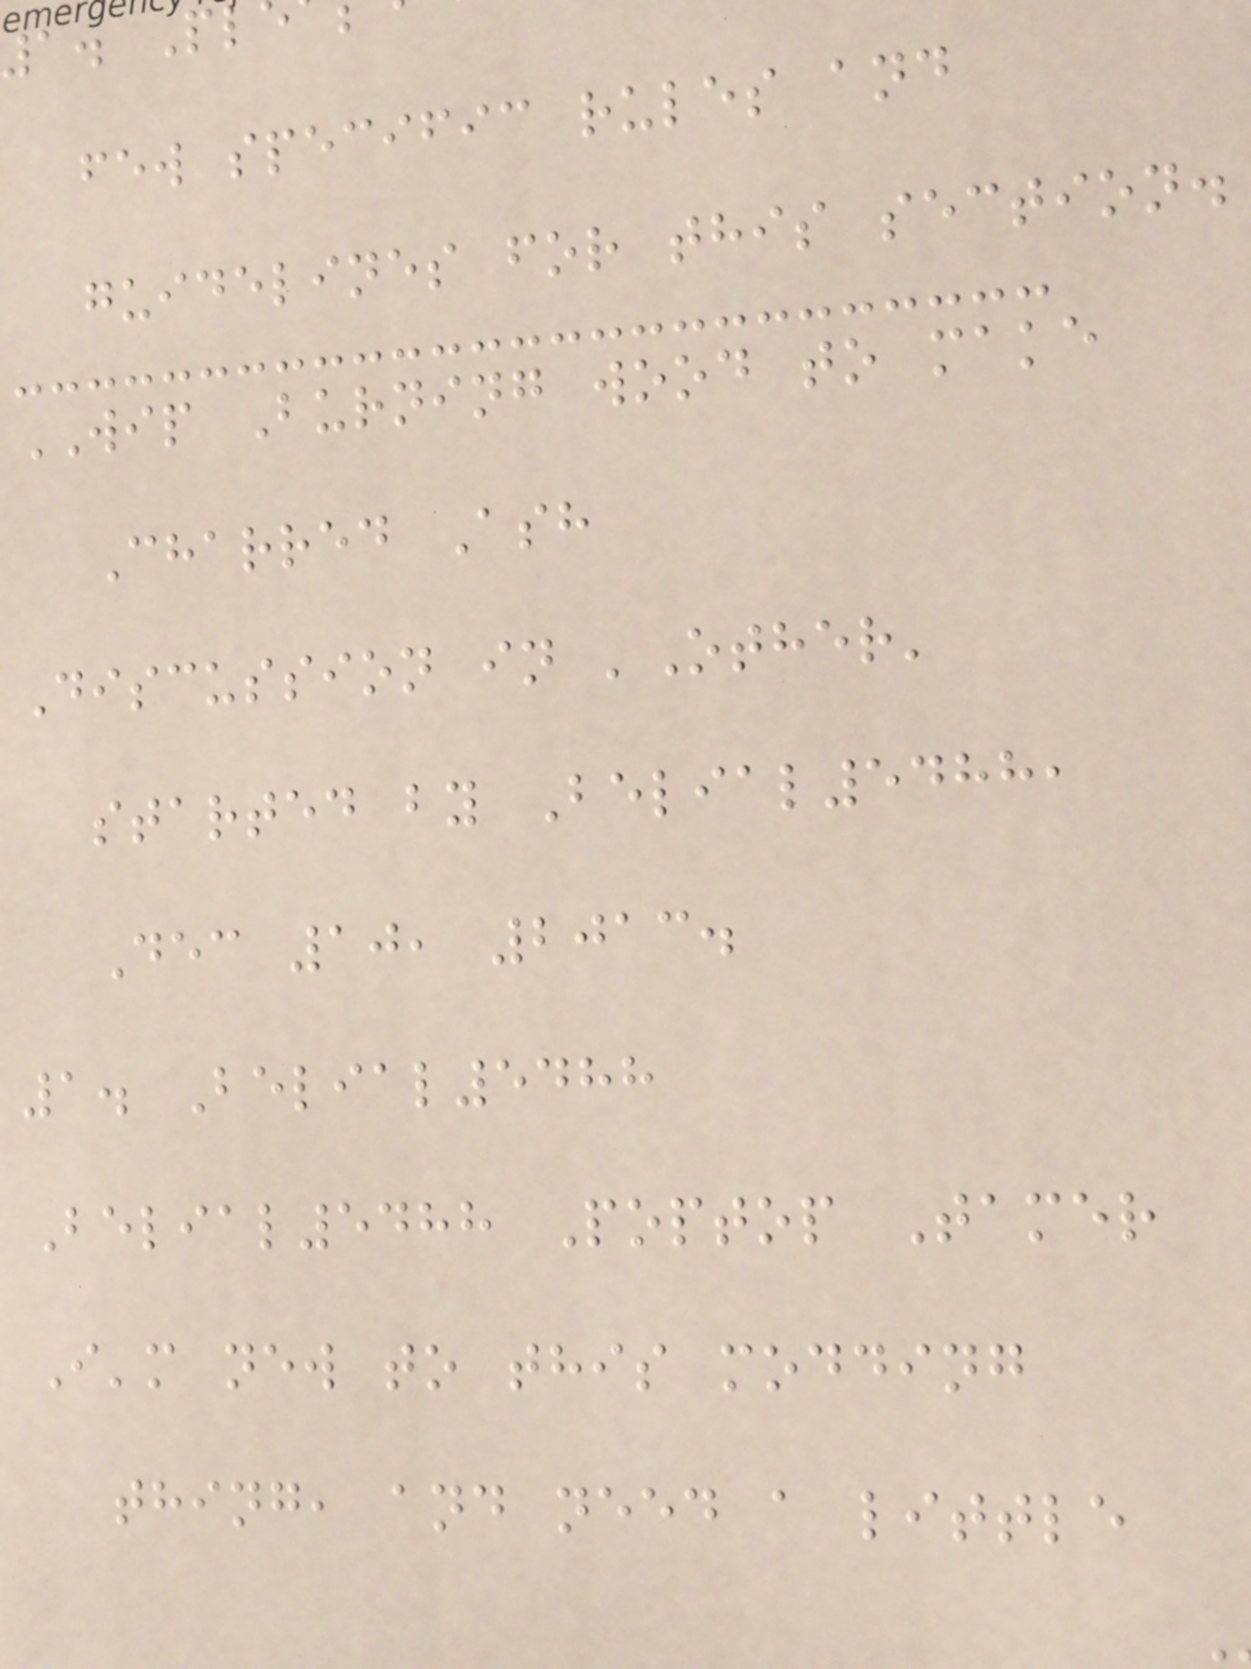1. Pl
few specific rules and
guidelines for this section.
WIP Burning wood to make
Charred Ash
Discussion in 'Other'
started by Belial5488,
Dec 10, 2013.
1. Belial5488
Belial5488 Poptop Tamer
I'm new to this modding
thing, and need a little
